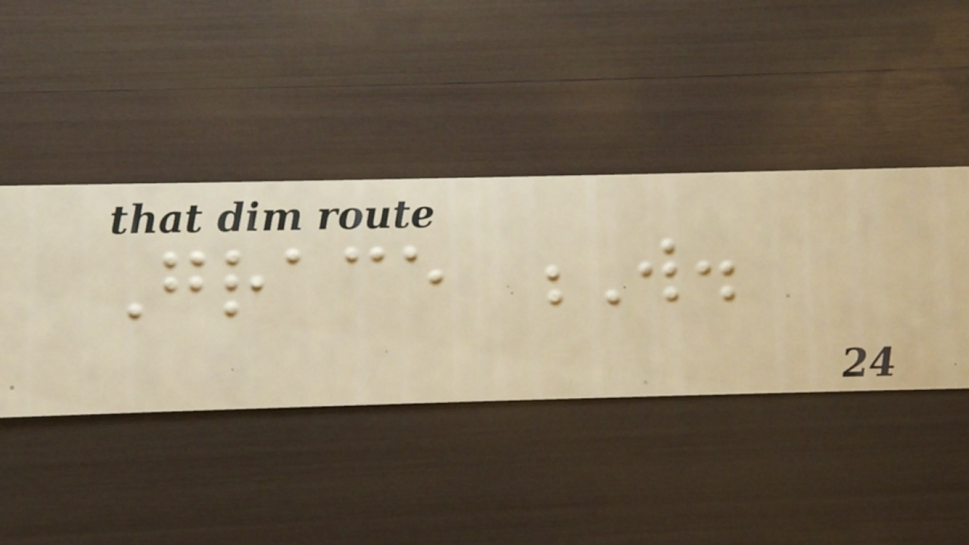Grace W.
